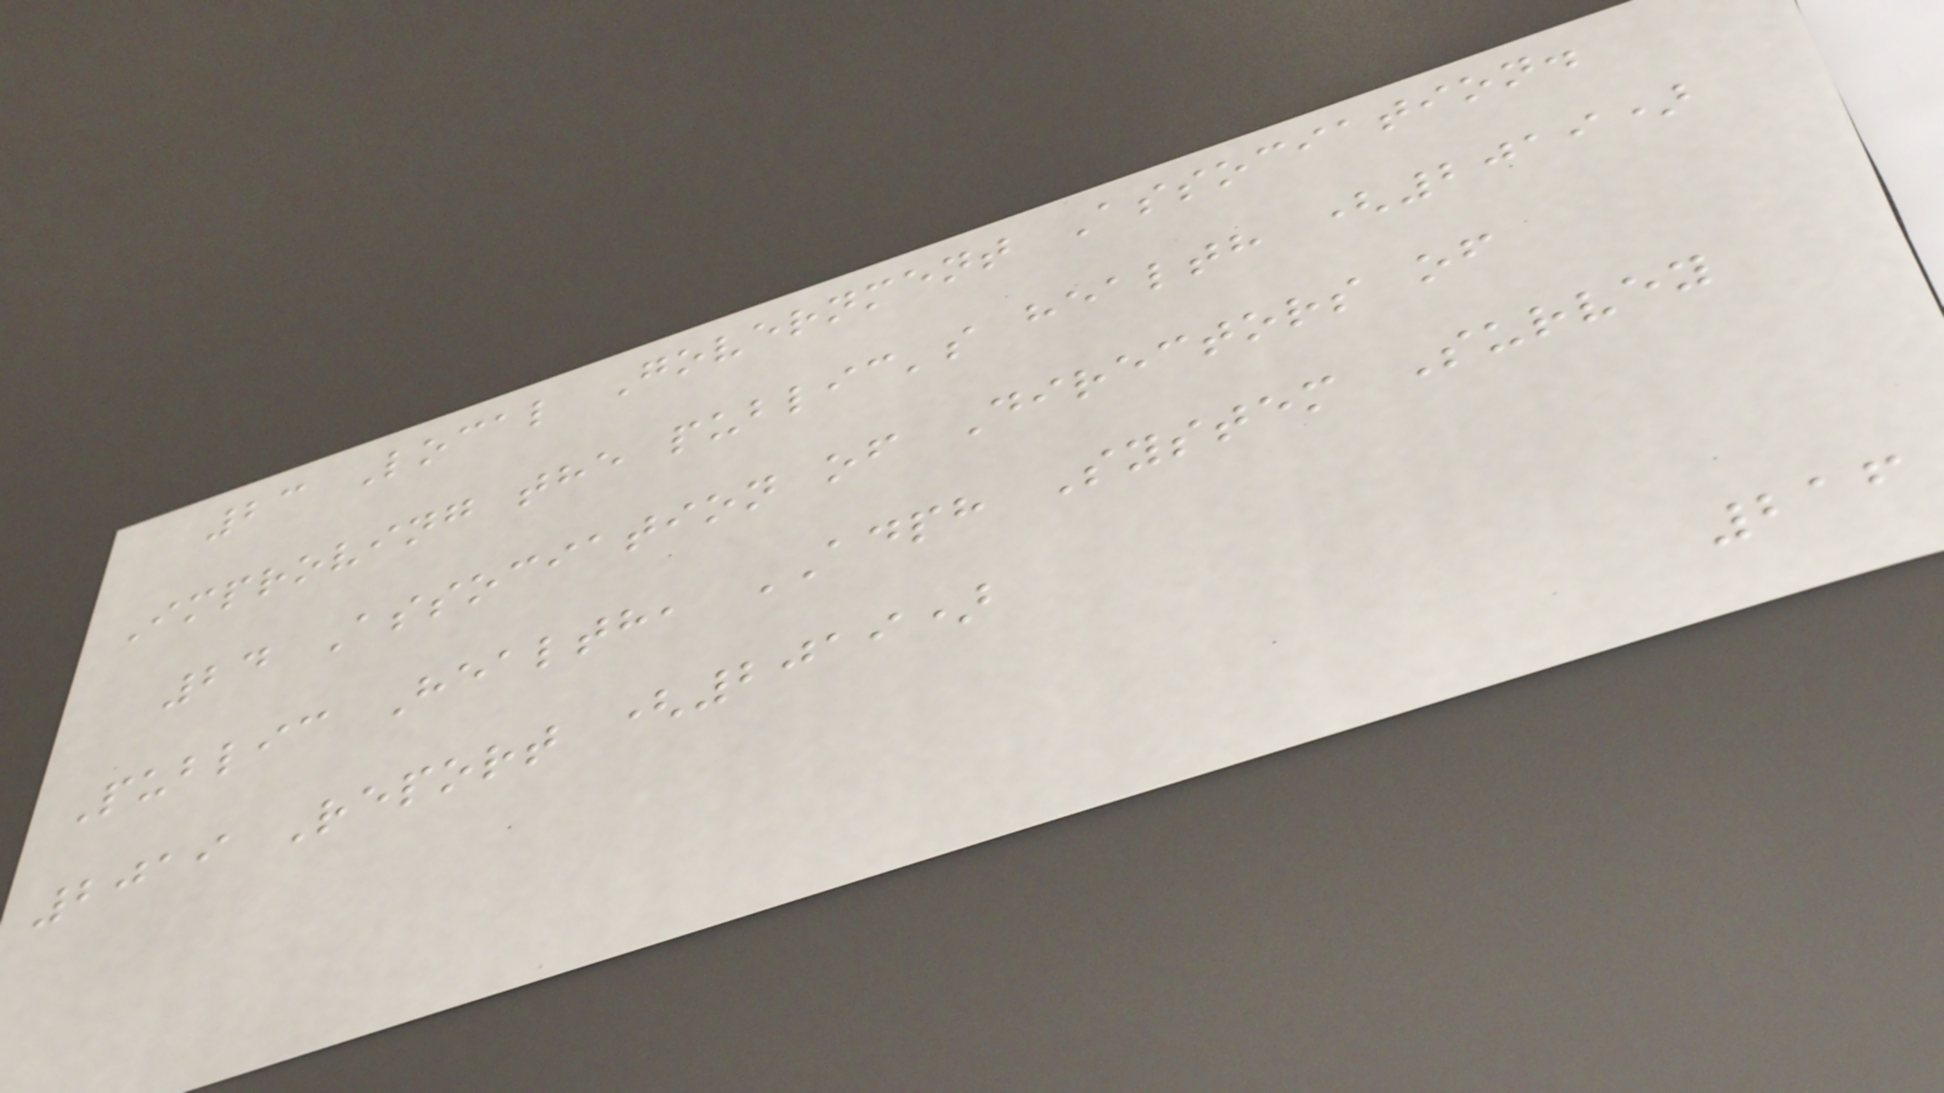23 Local Government Association.
Improving the public's health (2019)
24 Association of Directors of
Public Health, ADPH System Survey
2019 Report (2019)
216
